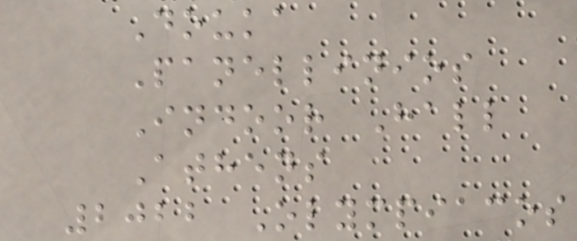Douka
Panellinios
Indoor Hall
Athens
2022 Olympiacos
